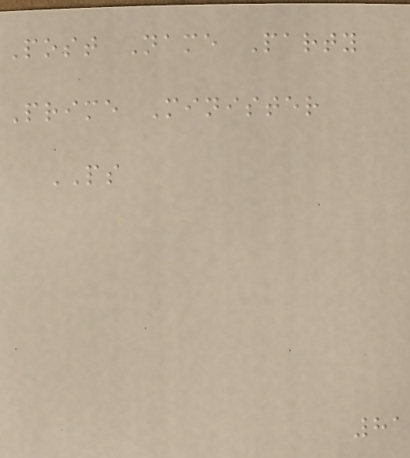Post Name Party
Prime Minister
PS
81
